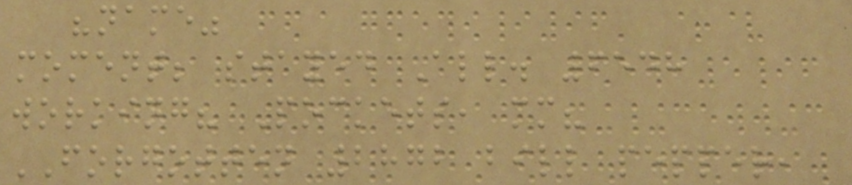"name"
moment; stayed All. 6548
working? Pockets, mm?
FORGOTTEN 2872 bill pepper,
